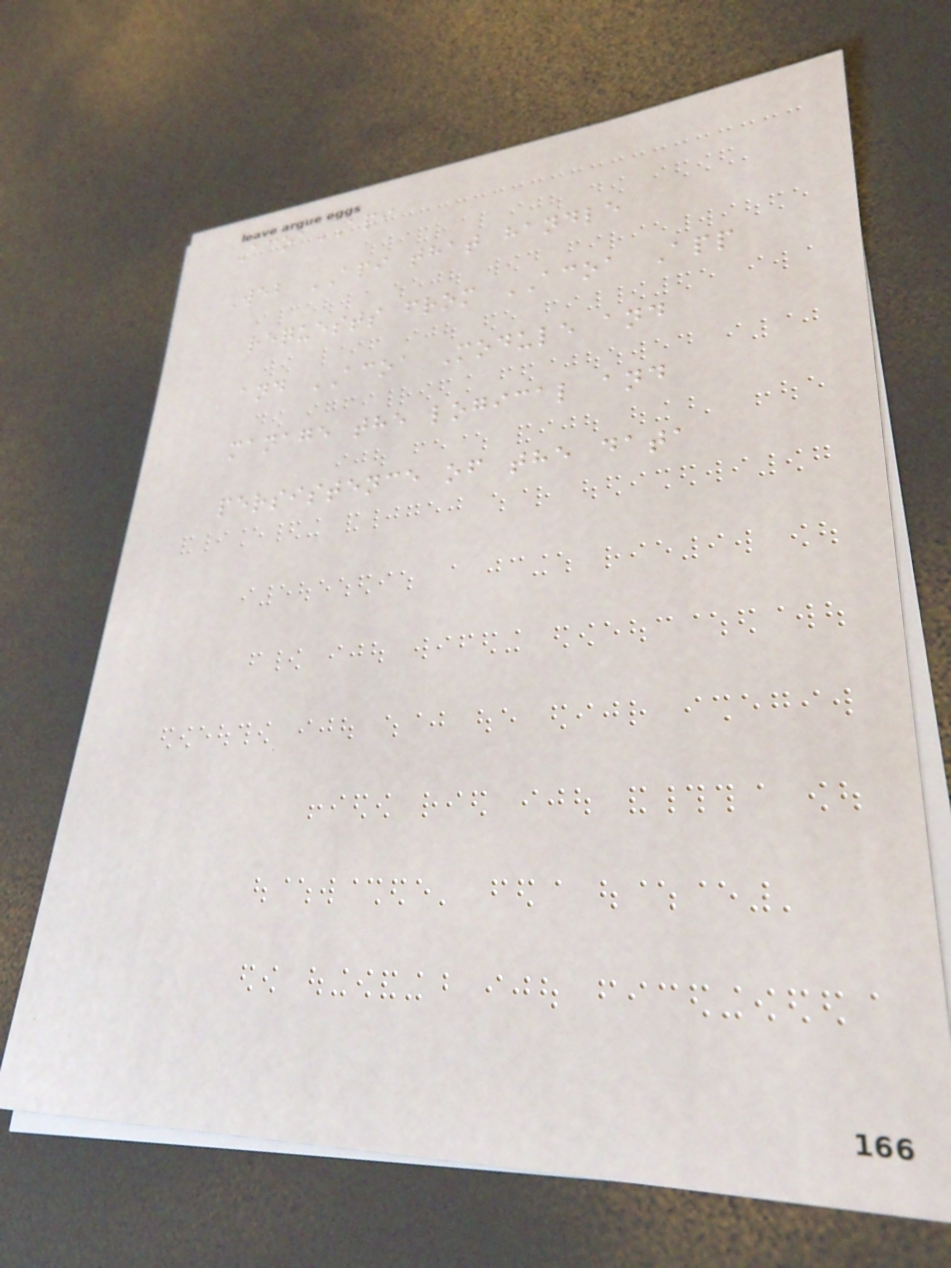AcoaAPI
Web API that handle
requests from ACOA App
and ACOA Module and
manage the logical and
persistence of the data
